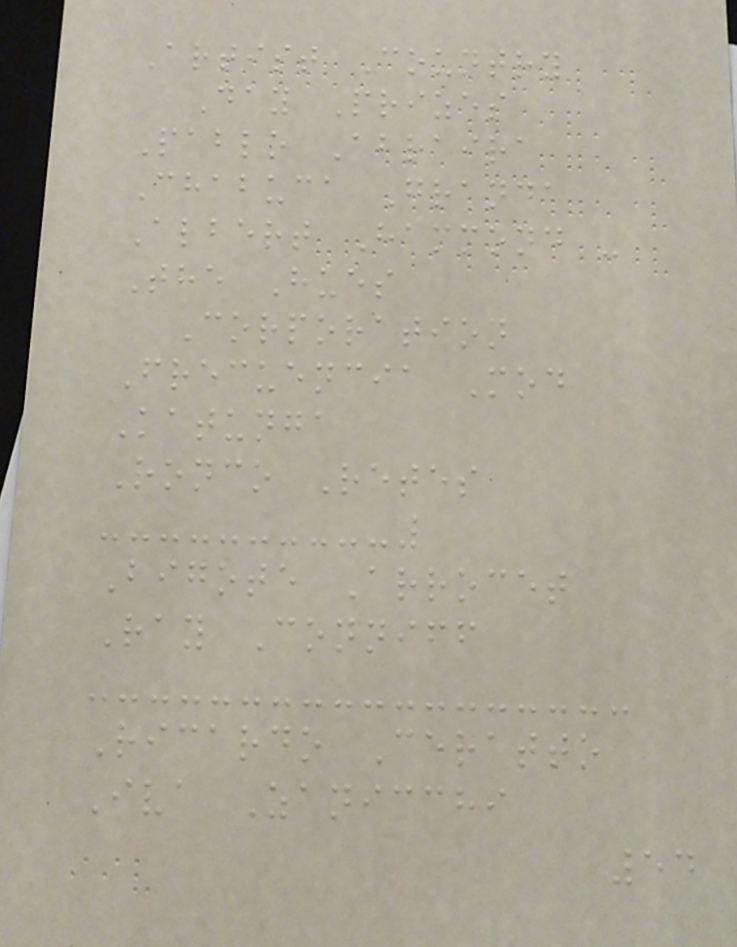Artist Country
Day Prizes
Pablo Abraira
Chabuca Granda
Albert Hammond -
The Hues
Corporation
Frecuencia Mod
Katunga
Ronco Retes
Bigote Arrocet
Ray Conniff
Ricardo Ceratto
Iva Zanicchi
54
